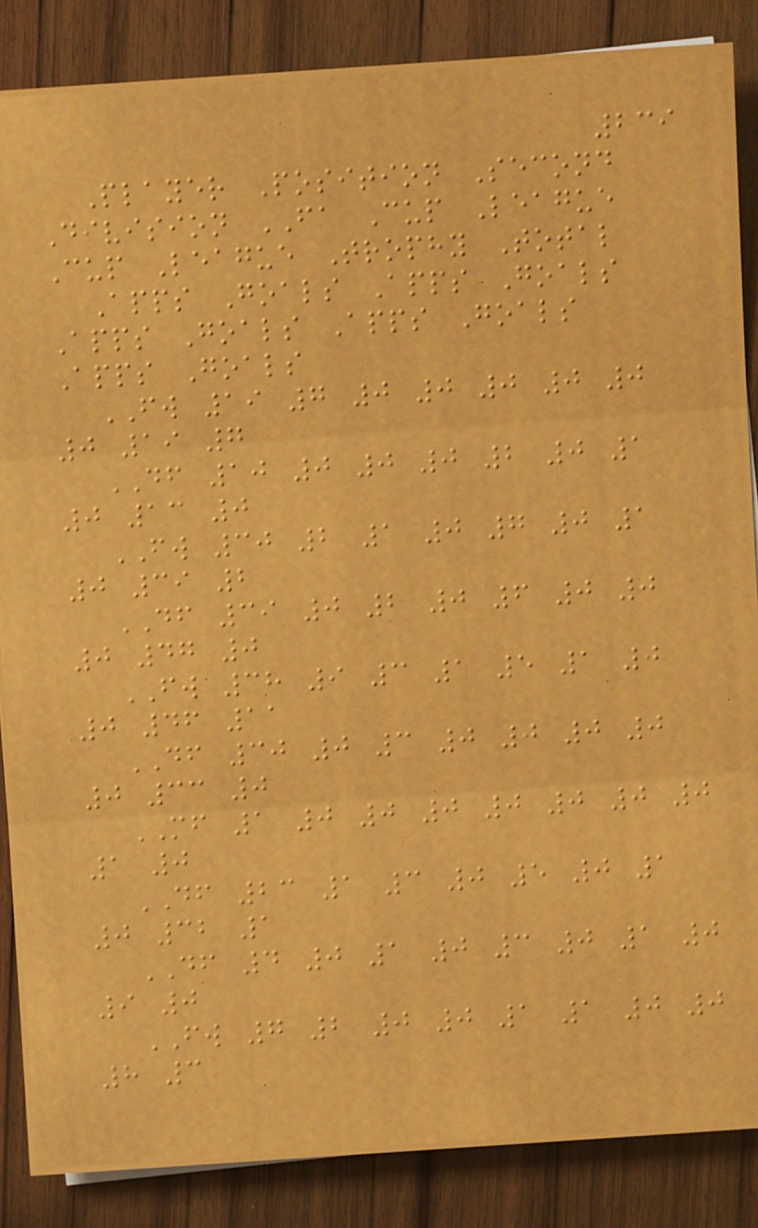239
Player Position Second
Division FA Cup League
Cup League Trophy Total
Apps Goals Apps Goals
Apps Goals Apps Goals
Apps Goals
FW 19 7 0 0 0 0 0
0 19 7
DF 10 0 0 0 2 0 1
0 13 0
FW 30 2 1 0 7 0 1
0 39 2
DF 39 0 2 0 6 0 0
0 47 0
FW 38 9 3 1 5 1 0
0 46 11
DF 30 0 3 0 0 0 0
0 33 0
MF 1 0 0 0 0 0 0 0
1 0
DF 23 1 3 0 5 0 1
0 32 1
DF 4 0 1 0 3 0 1 0
9 0
FW 7 2 0 0 1 1 0 0
8 3
